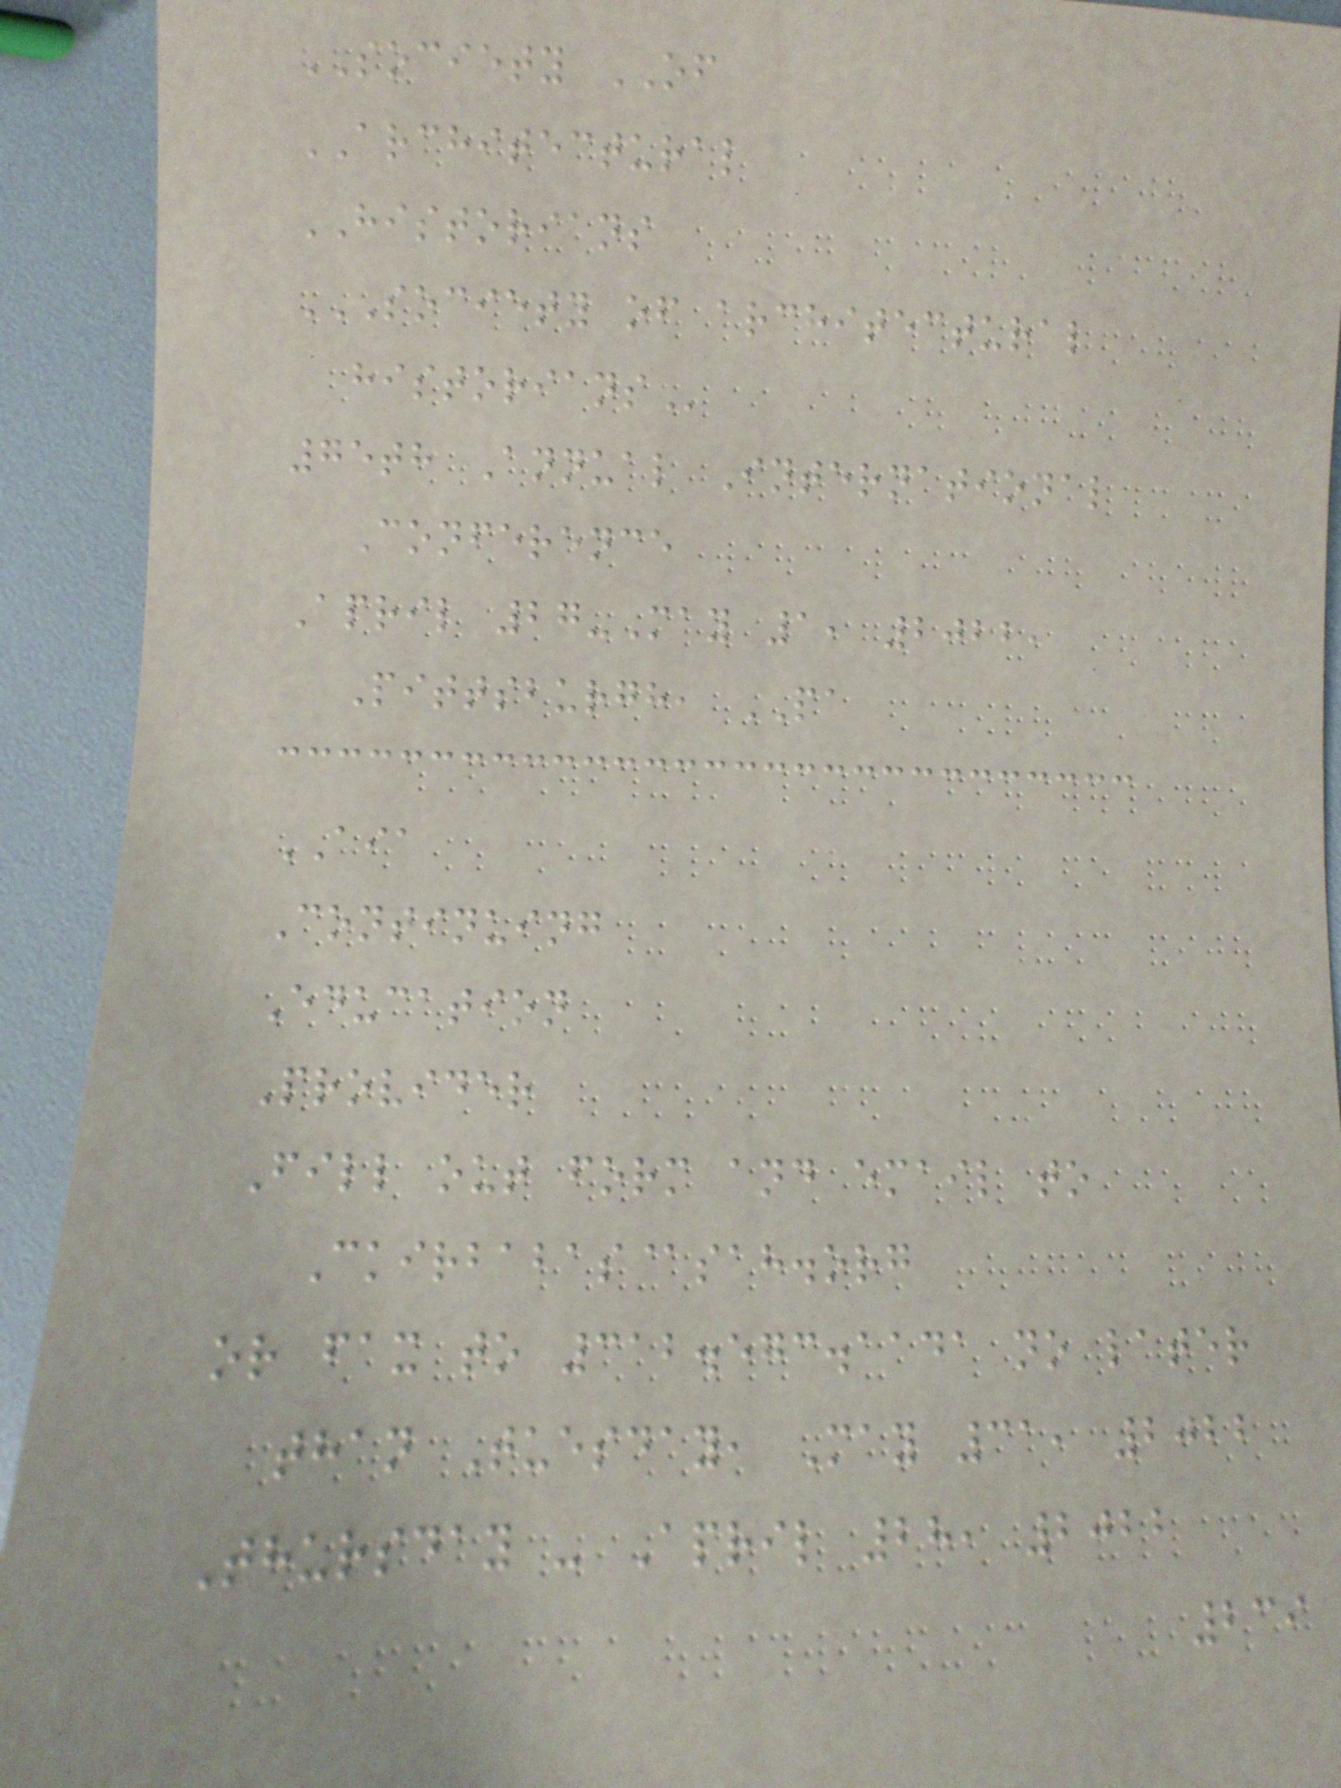SOCIETY OF
ARCHITECTURAL
HISTORIANS
SOCIETY OF ARCHITECTURAL
HISTORIANS
75th Annual International
Conference
April 27-May 1, 2022,
Pittsburgh, PA
AIA
Continuing
Education
Provider
Fill out form and email to
Ckirbabas@sah.org
or fax to 312.573.1141 no later
than Tuesday, May 31, 2022
Thursday - April 28, 2022
239
